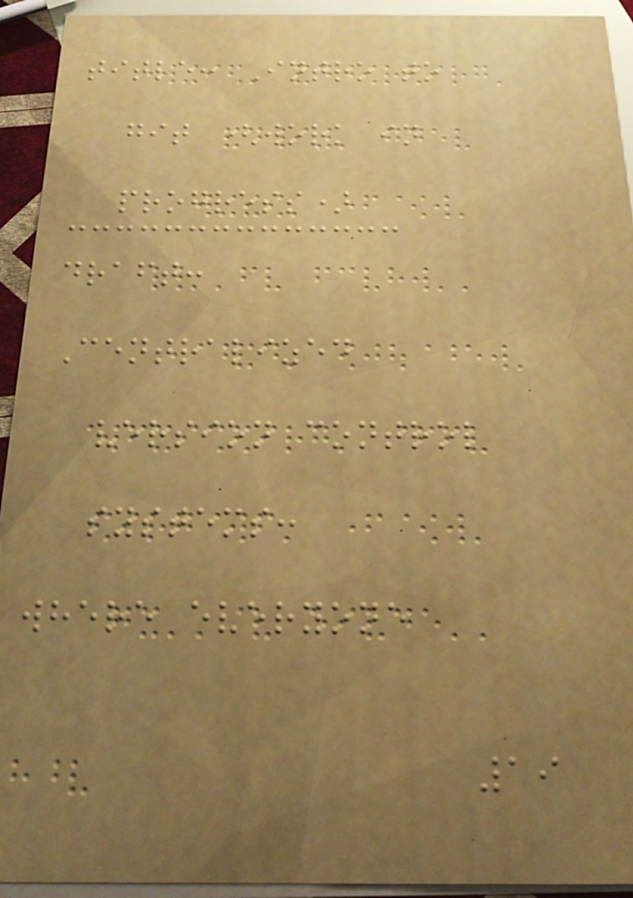title: Intro to
git (work in
progress)
draft:
Centralized
version control
systems:
where everyone
19
